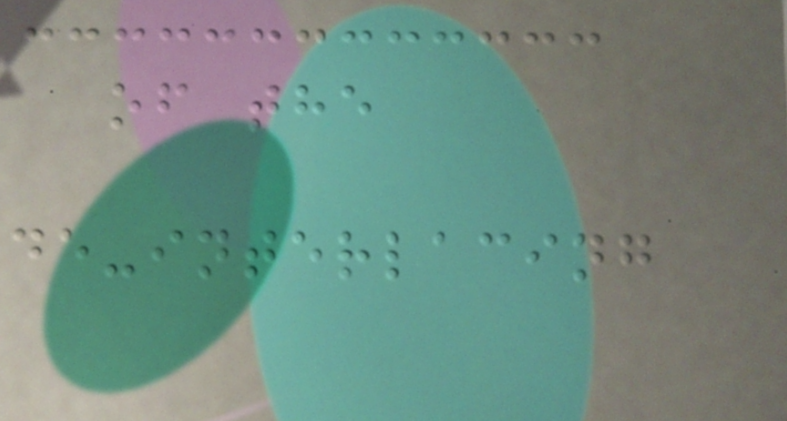of the
de-interlacing
